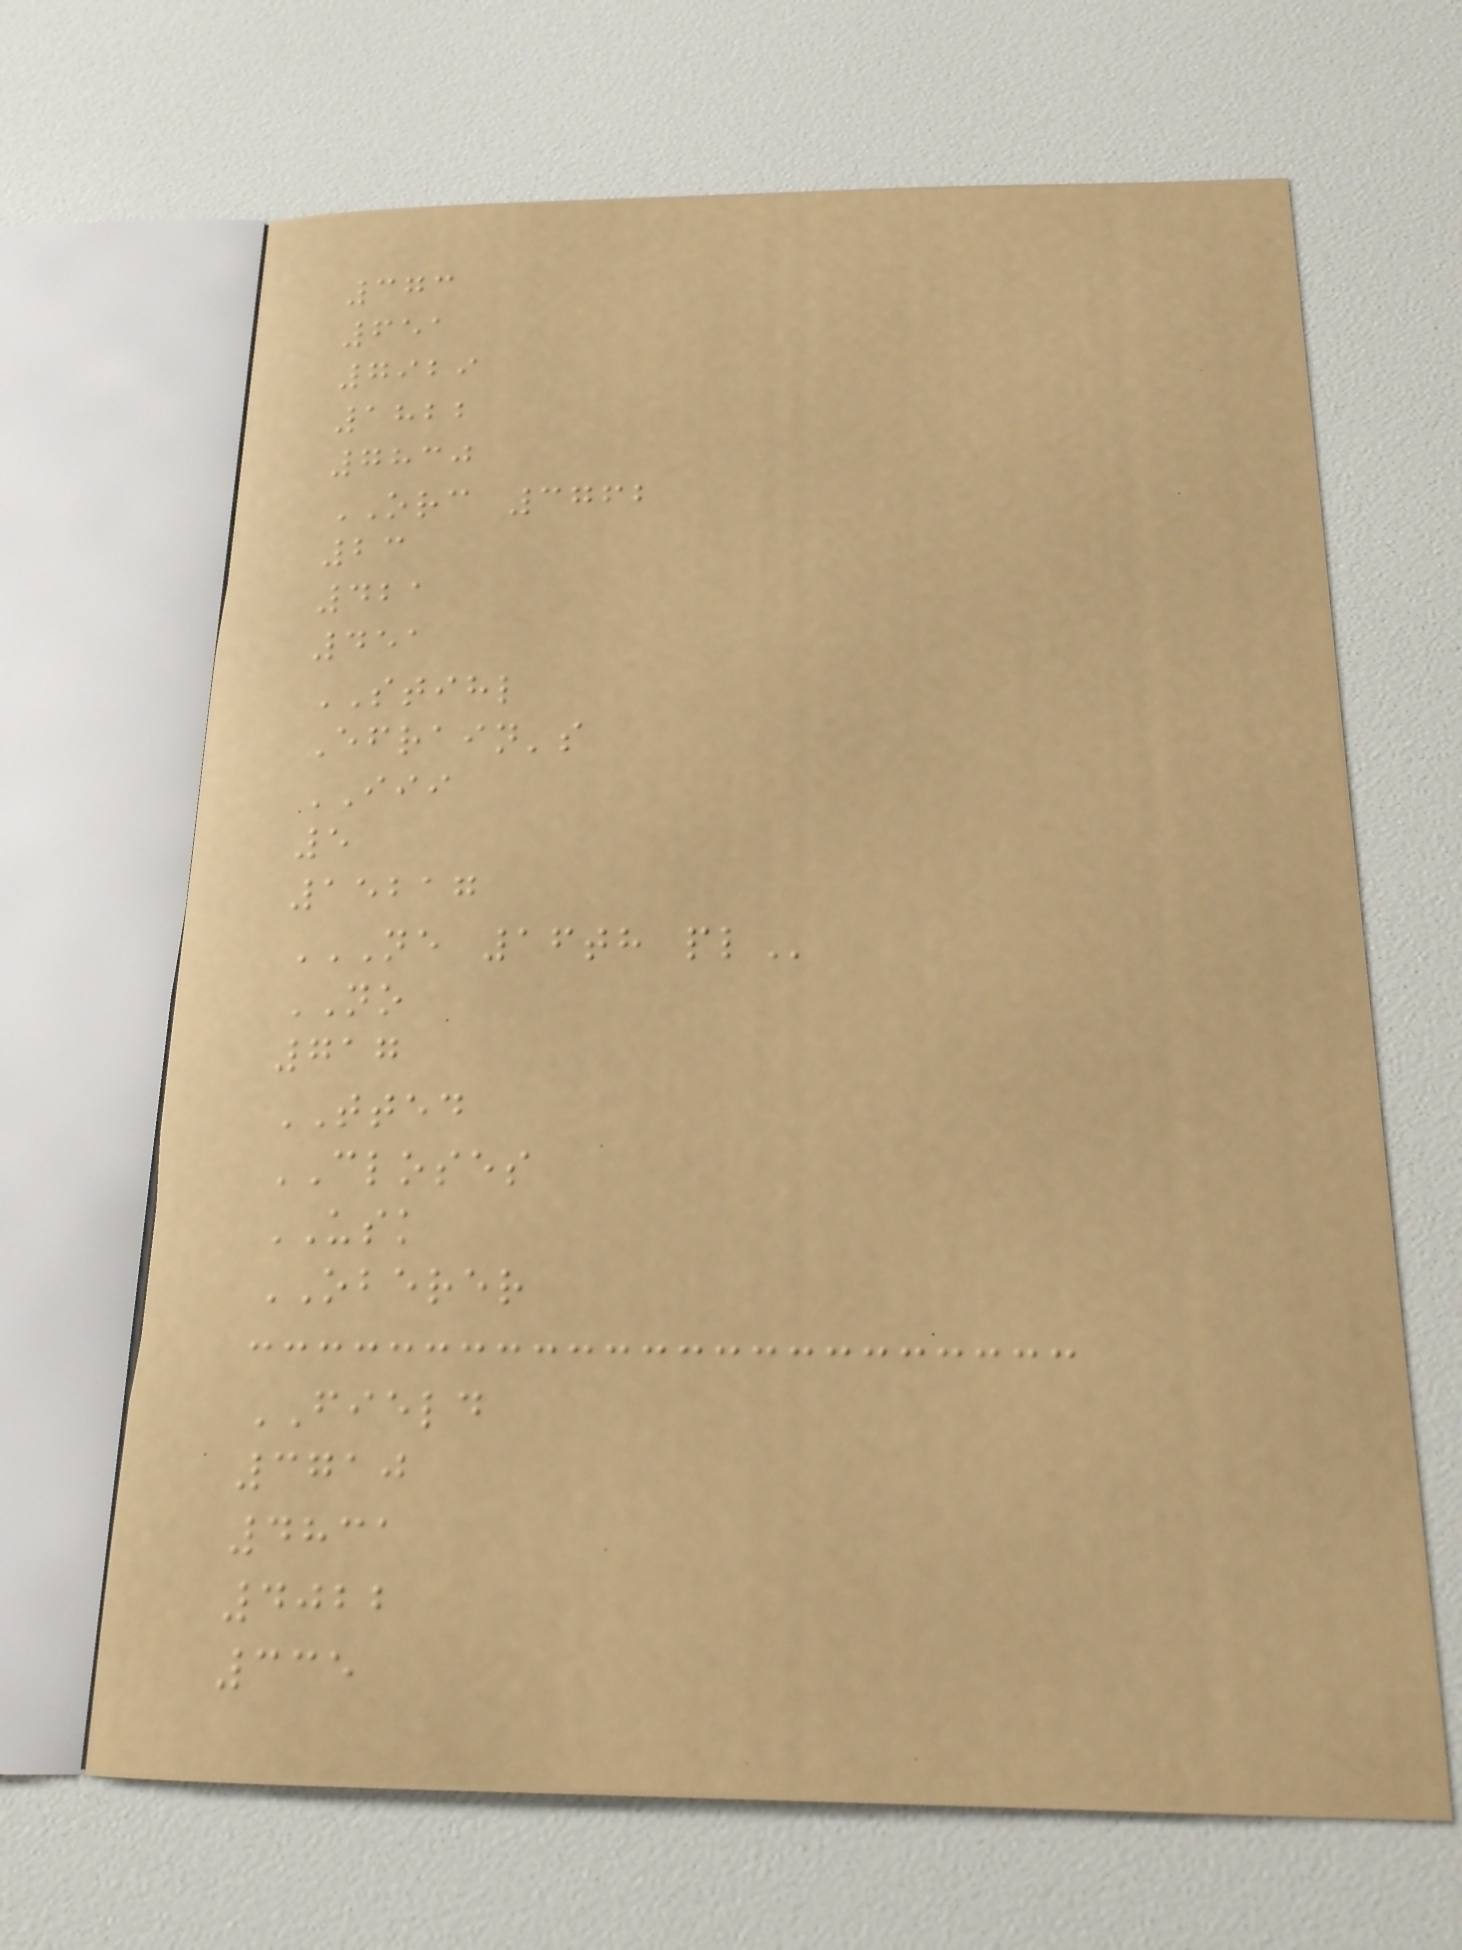373
651
7929
1822
7830
ORC 3762
23
421
451
STIHL
Efrain's
III
5
15217
NE 16TH PL
NO
717
TTED
CLOSES
USK
OBERER
FIELD
3710
4831
4022
335
